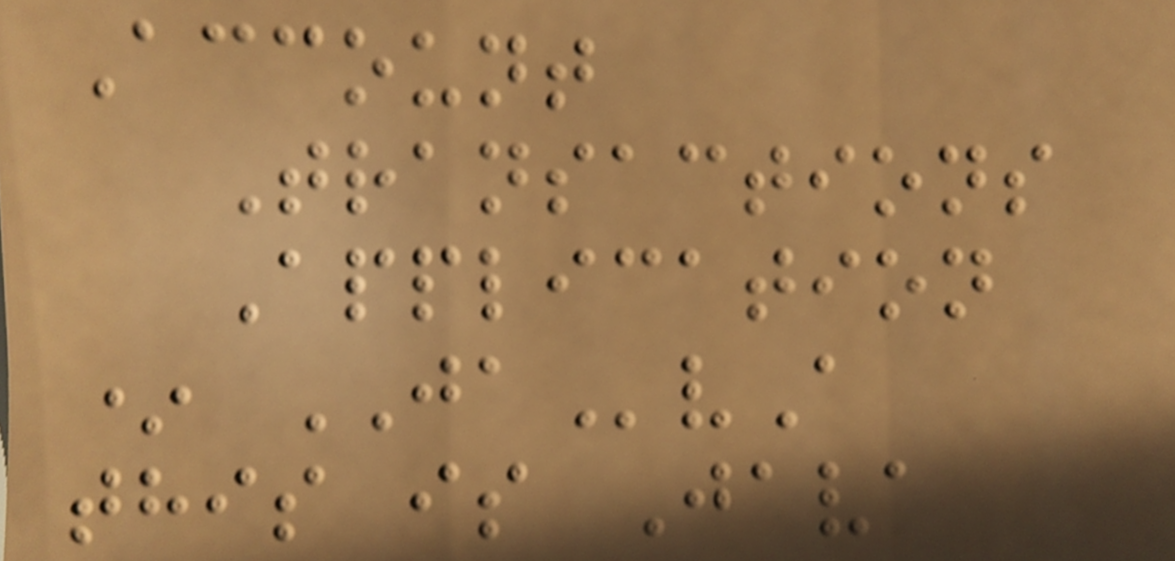Account
Transactions
Application
* JAvA
this is Java
